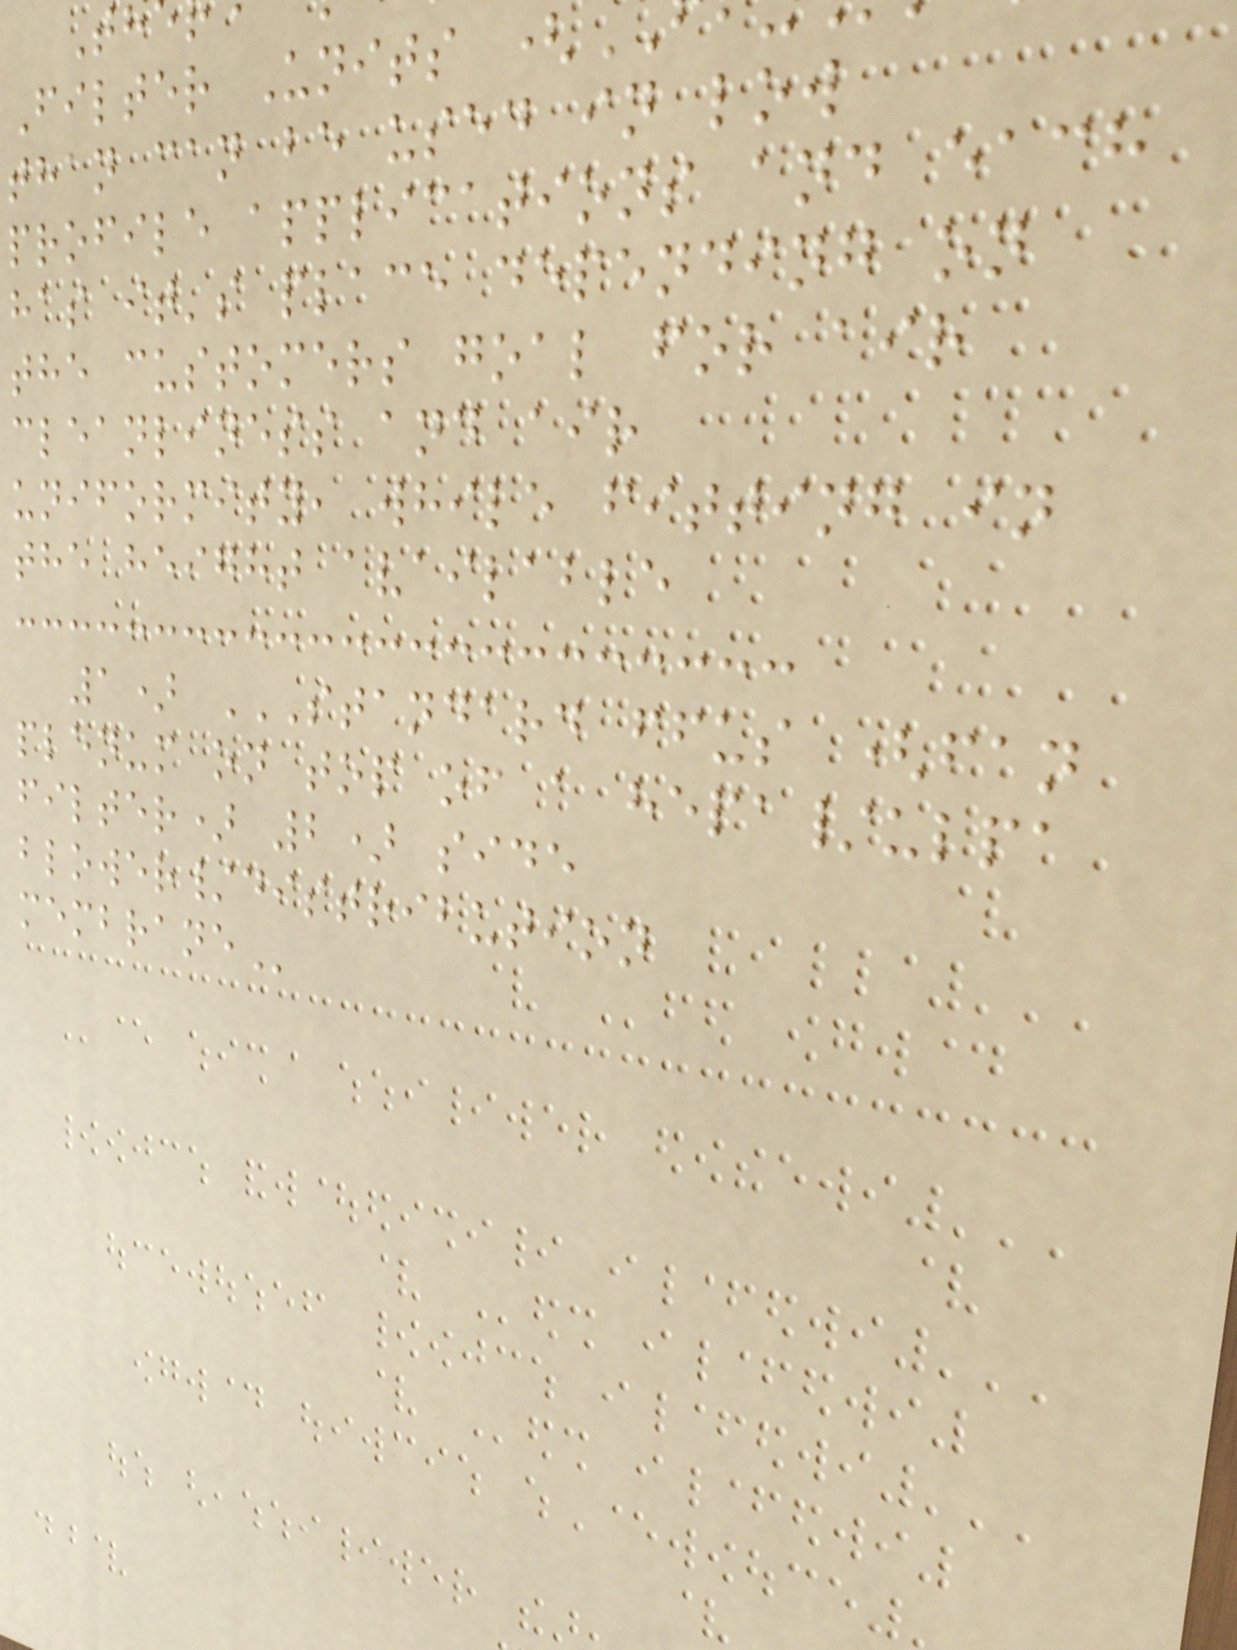Filter Units (
than can be used in low
profile applications and each
has it's place depending on
the customers goal for air
cleanliness and air
uniformity, while fitting in
the height available
1) STANDARD FFUS (FAN
plenum on top of a hepa/ulpa
filter) 2) side
blower/distribution
